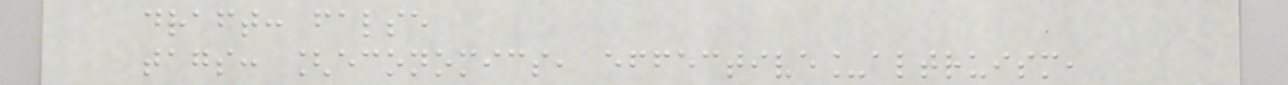draft: false
tags: [economics, effective_altruism,
